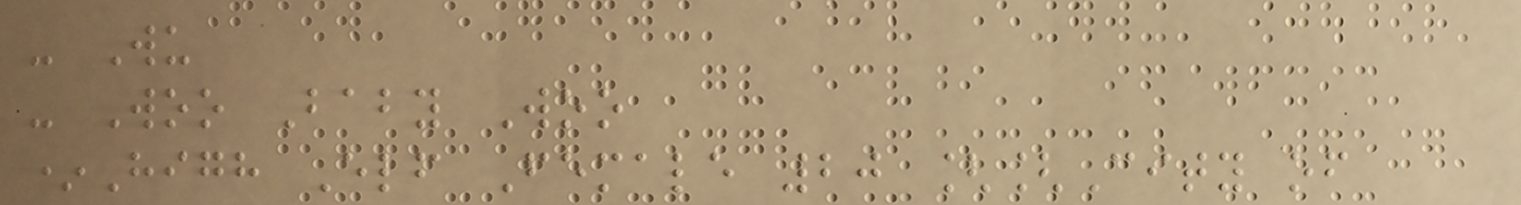- Wu
- Woo Baby Woo
*High Elf Female 20 [[City of
